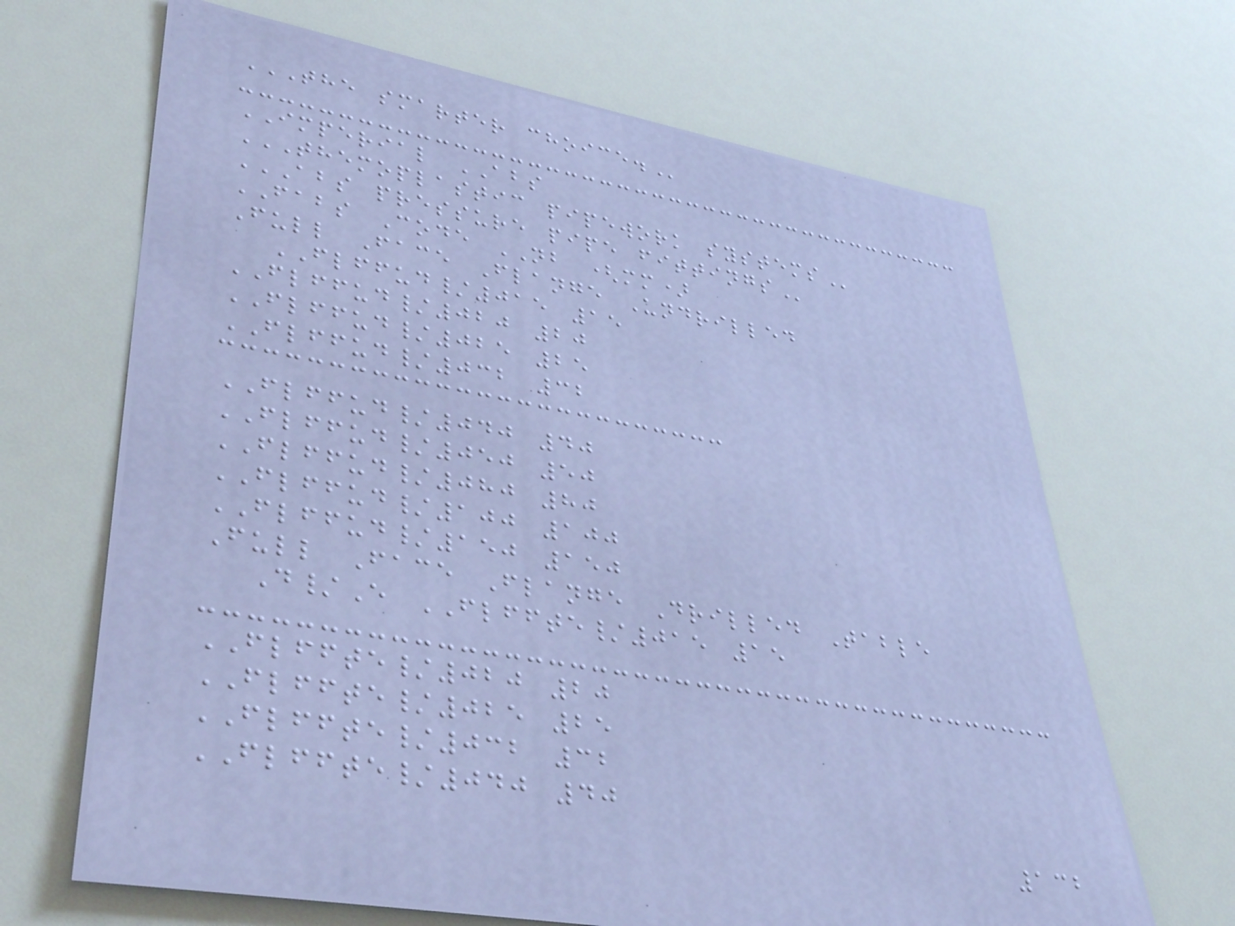THE SMARTER CHOICE.
IMPERIAL ABS
THEMOPLASTIC PIPEWORK SYSTEMS
ABS PRESSURE PIPE FITTINGS
FABS Code NB (mm)
Full Face Flange Undrilled
FLFFUD/015 15
FLFFUD/020 20
FLFFUD/025 25
FLFFUD/032 32
FLFFUD/040 40
FLFFUD/050 50
FLFFUD/080 80
FLFFUD/100 100
FLFFUD/150 150
Full Face Flange Drilled Table
D/E FLFFTE/015 15
FLFFTE/020 20
FLFFTE/025 25
FLFFTE/032 32
FLFFTE/040 40
132
